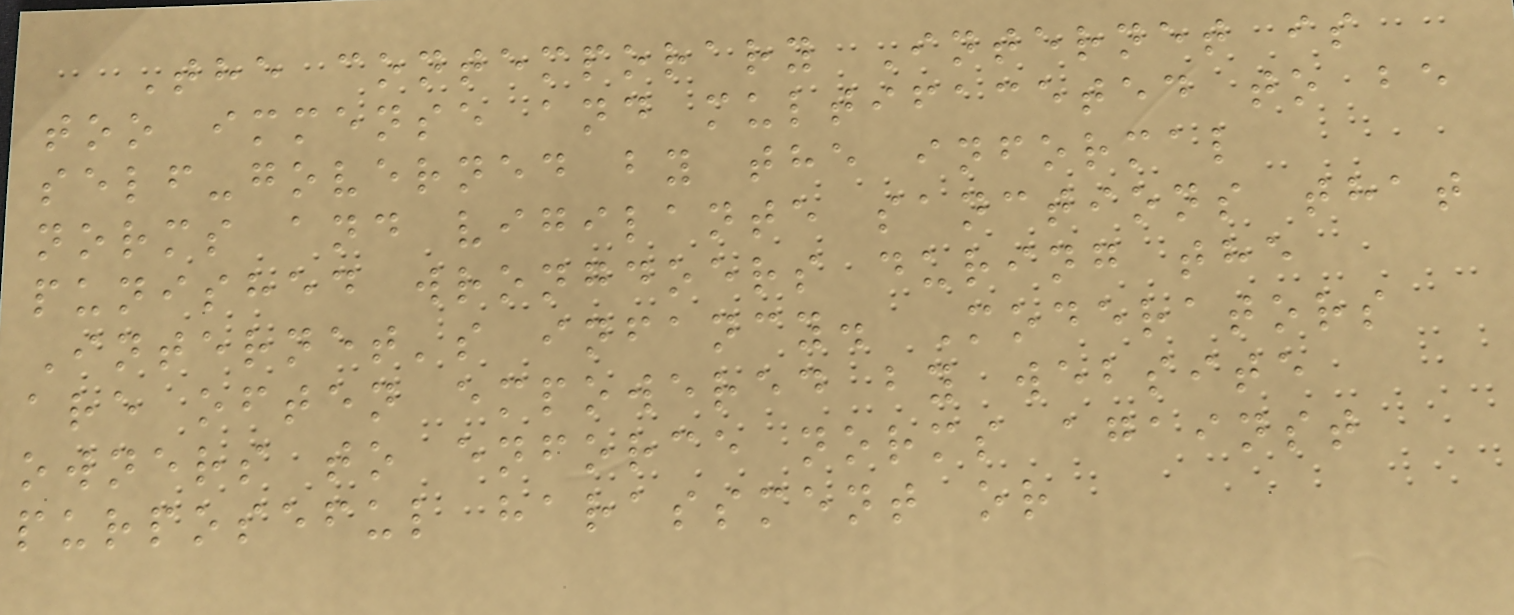The contemporary Internet is
too immense and multifaceted to be
self-governed by the informal
norms and vigilante sanctions that
punished wrongdoers during the
Internet's infancy. Moderators
are often empowered by website
owners to enforce norms against
purposeful harassment or
